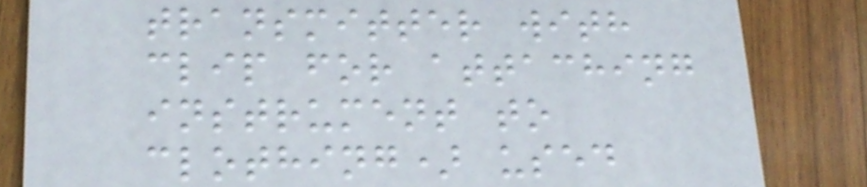transmitter with
clip for attaching
instrument to
clothing) used
